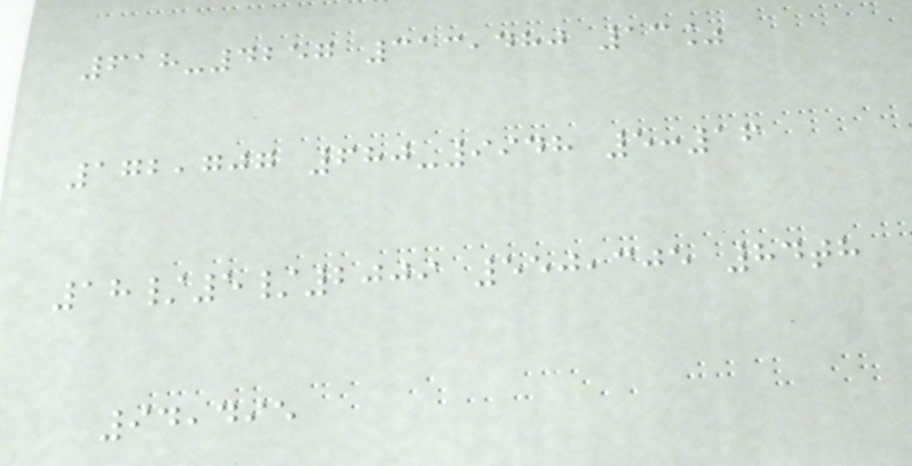618-4257 313,480 13%
172,707 680-9948 5:16
18/5/2009 550,305 84th
94,495
